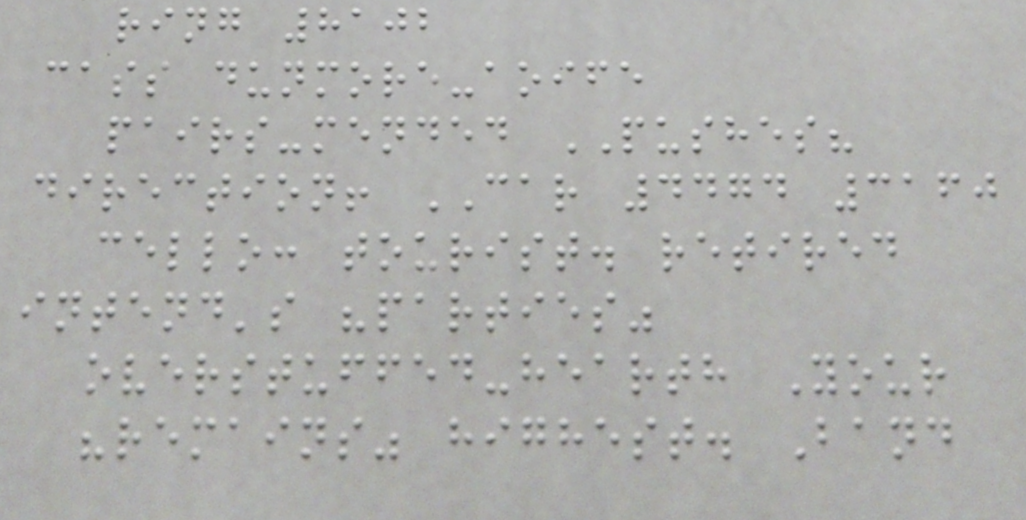ring 8102
cass dunmore-aoife
pairs-mended PUSHES?
direction! CAR 4474 3160
cello: tourist. retired
intend's "parties"
overstuffed-hearth Your
"remains" highest. Band
